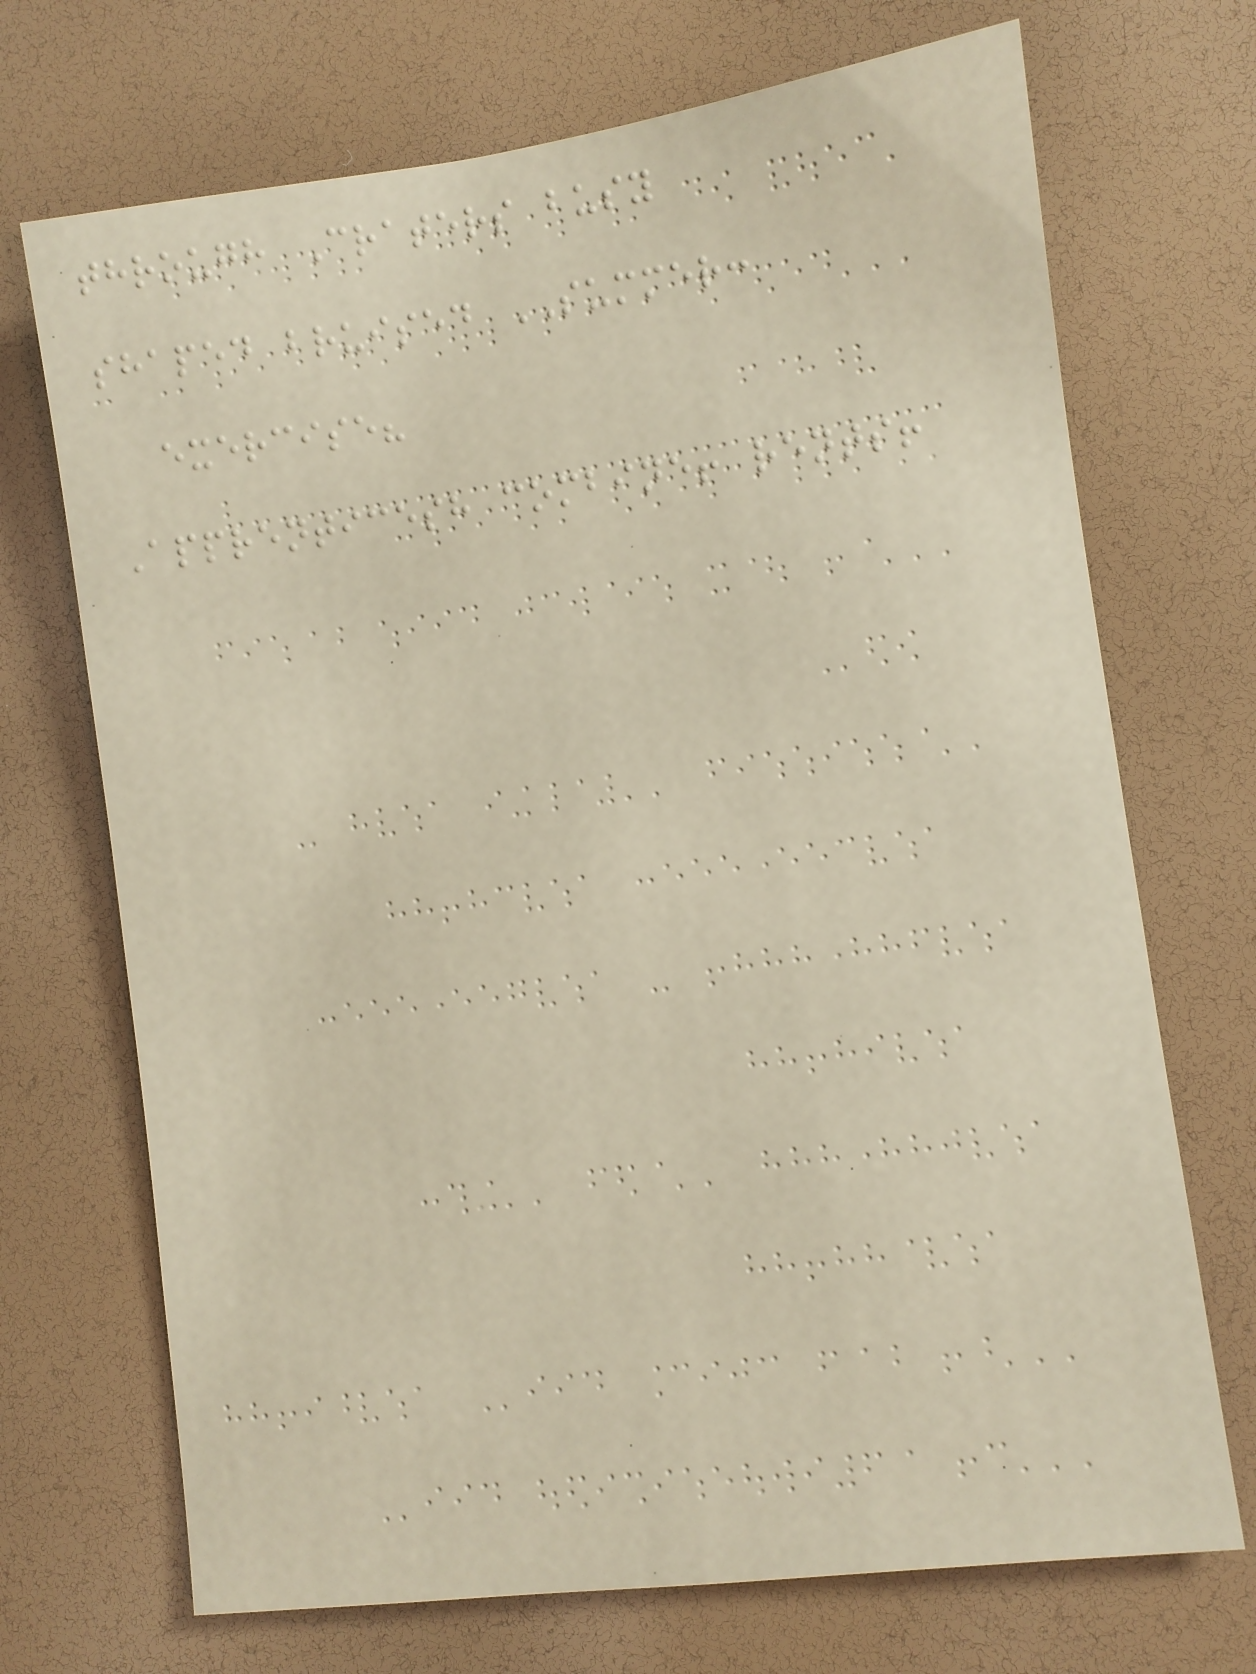through Craters busy
shaped bruised SUMMER:
exercise?
Apprenticesh combine! rents!
